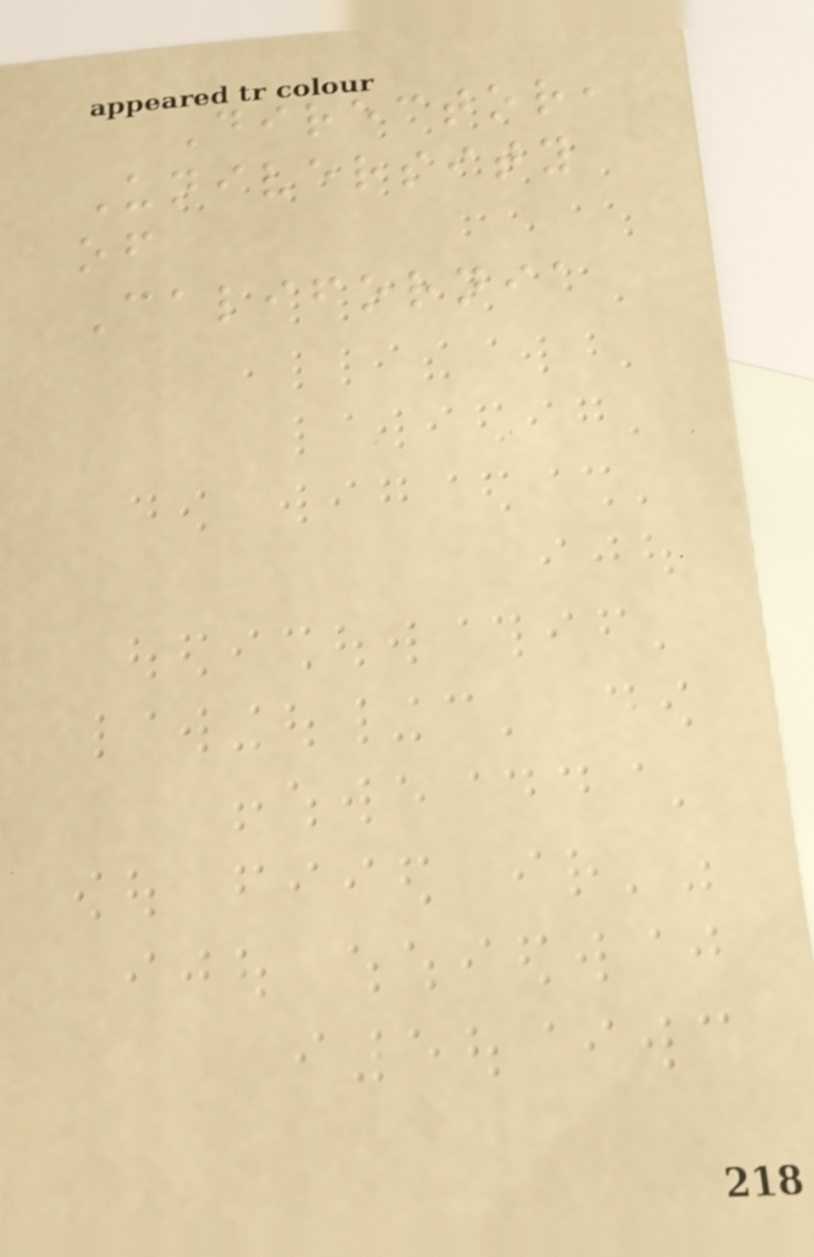Director,
University
of
California
